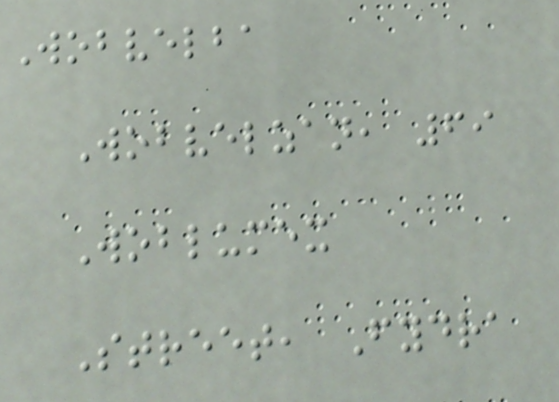Wobvelba
Wobvelzan, 69
Woblumex
Street, Fydra
